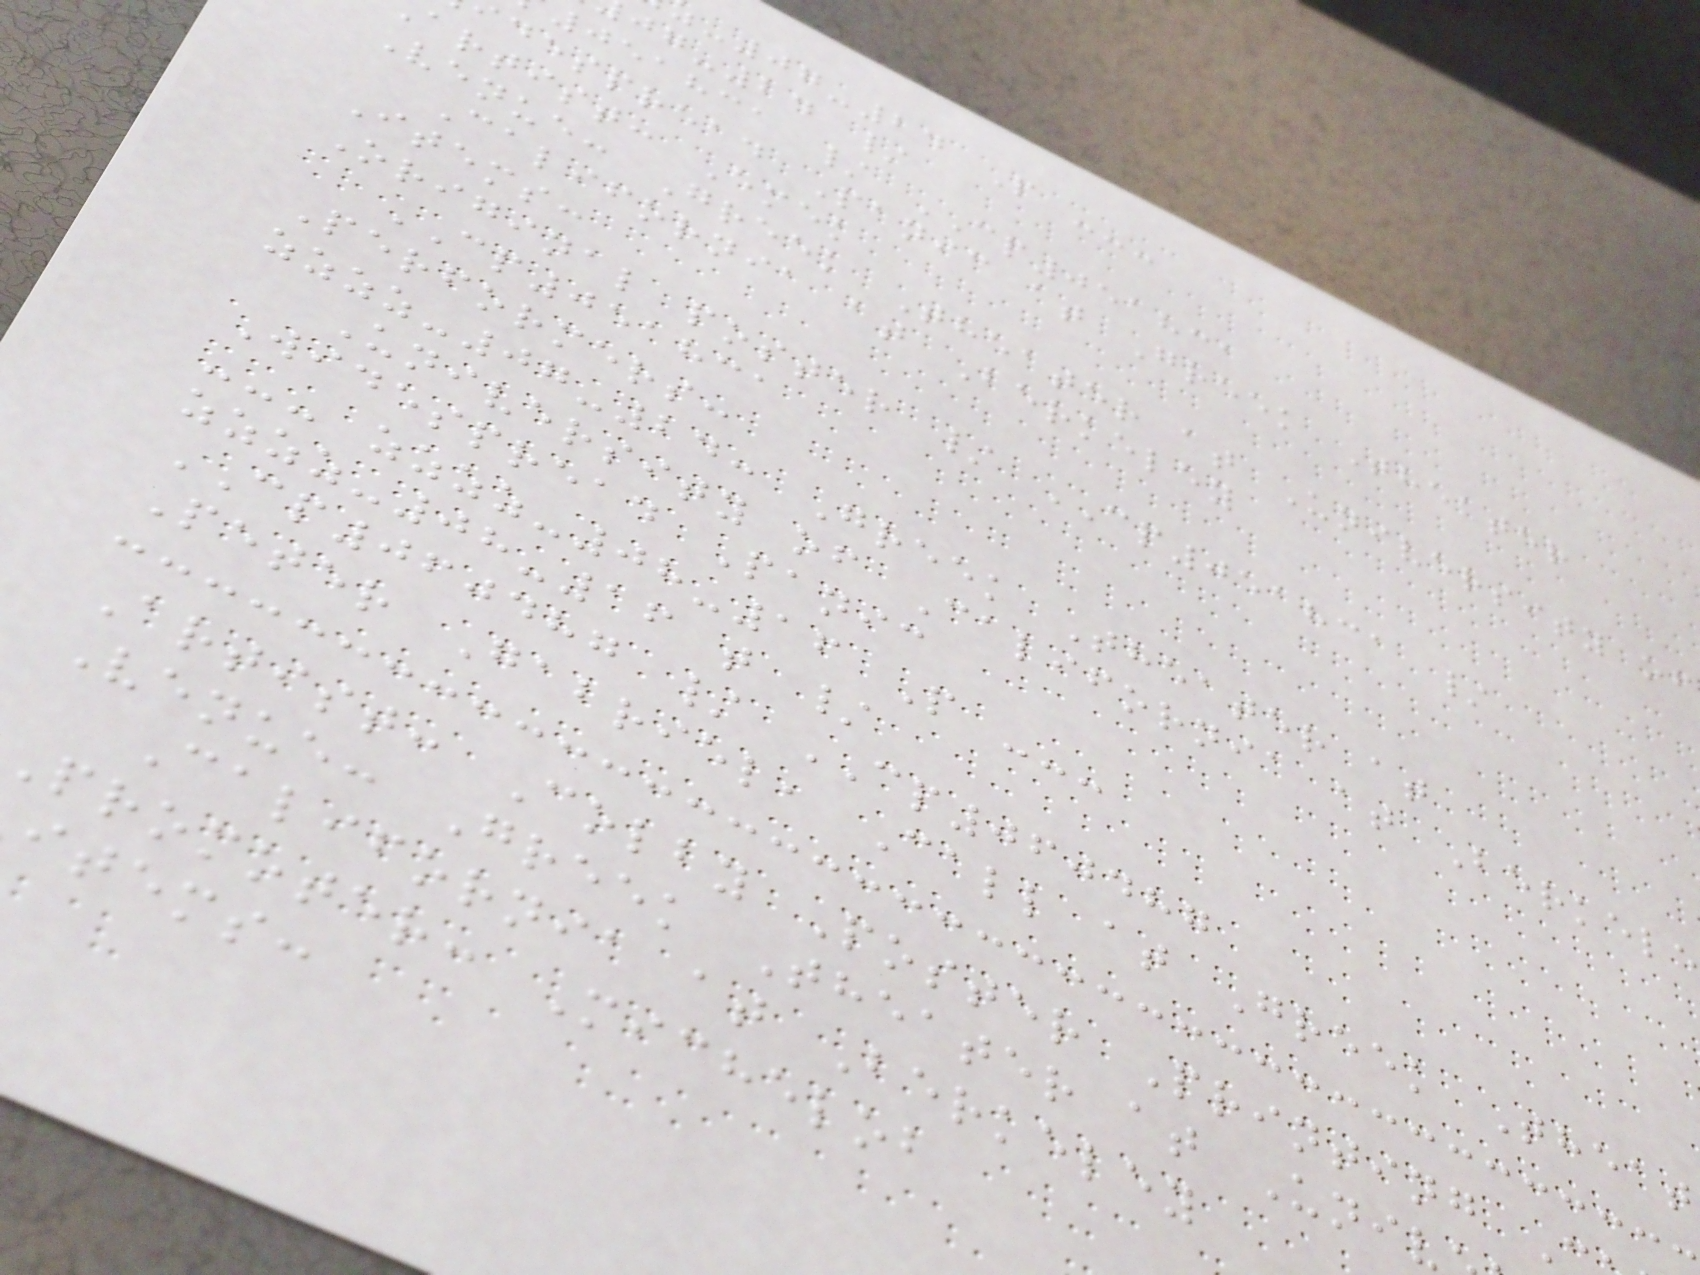-07-24 P ---
-24 /
051831 / CP051831
despread Panic at Greek Theater
artist: Emek
Venue: Greek Theater at University of
California at Berkeley
Items:
Original poster / CP051831 /
CP051831
Performers:
zzzz-07-24: Greek Theater at
University of California at Berkele
Widespread Panic
--- zzzz-08-16 P ---
zzzz-08-16 t /
CP060487 / CP060487
Peter Gabriel, Call at Greek Theat
Artist: Colby Poster Printing
Venue: Greek Theater at Univ
California at Berkeley
promoter: Michelob
items:
